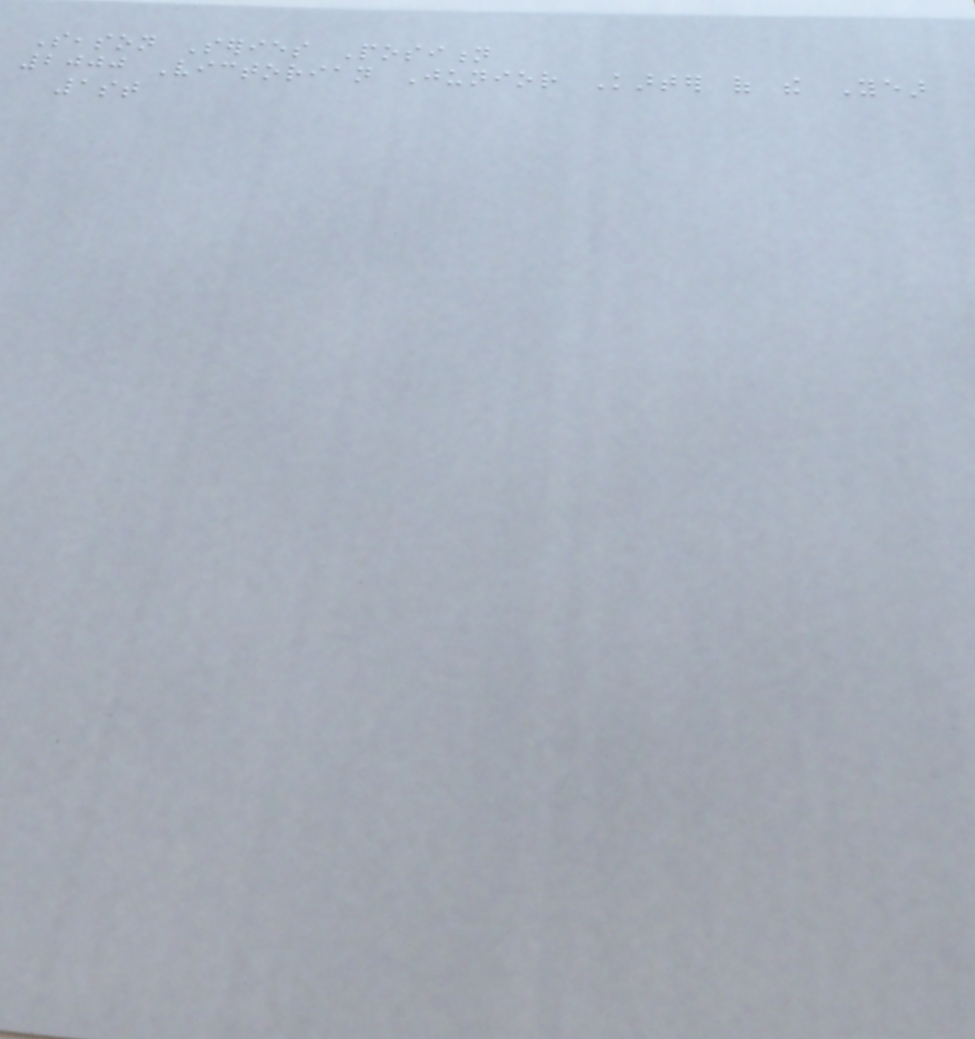Season Series Position
2000 Victorian Junior Karter of the Year
1st
